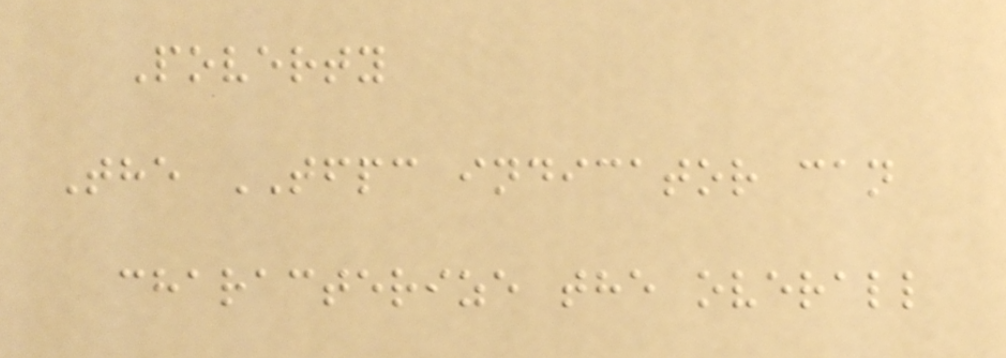Poverty
The TFPC indicator can
characterize the overall
